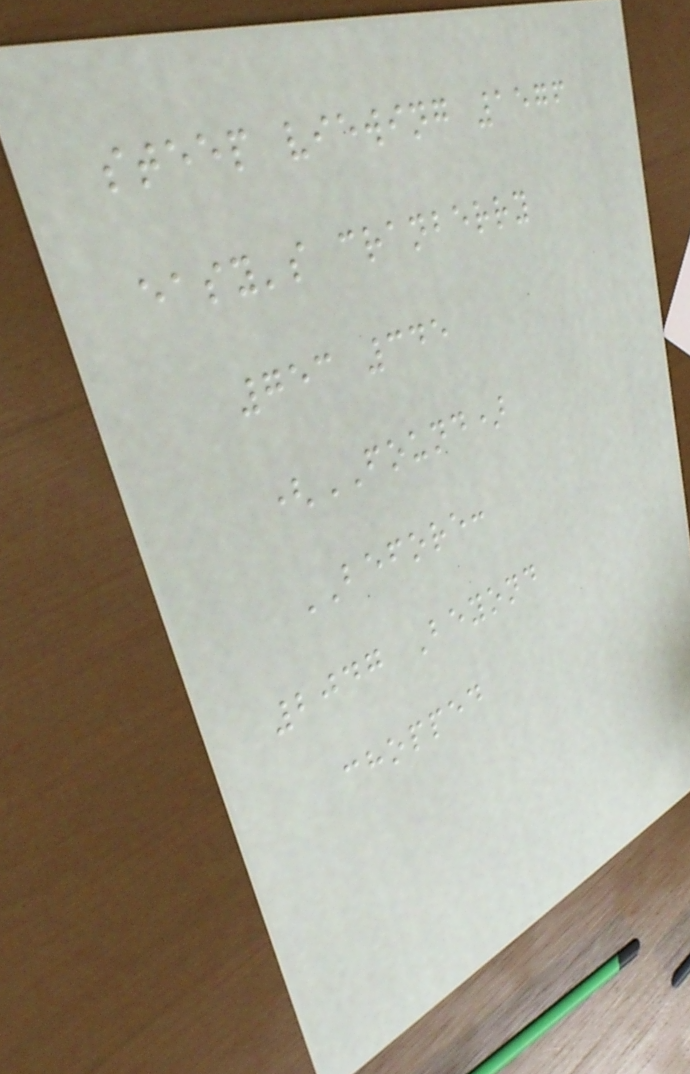steep viewing 1576
easy's cranberry
753 345
(FOUND)
BEFORE:
2047 Beyond
chopped
